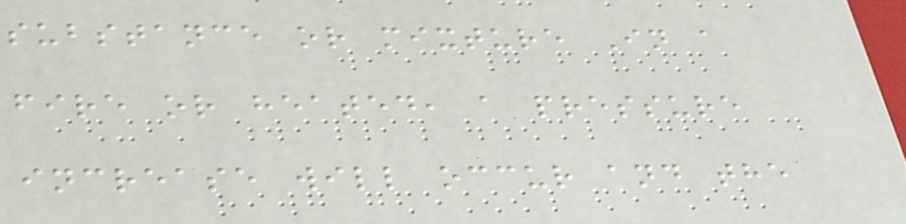substance or mixture In a
fire or heated, a pressure
increase will occur and the
